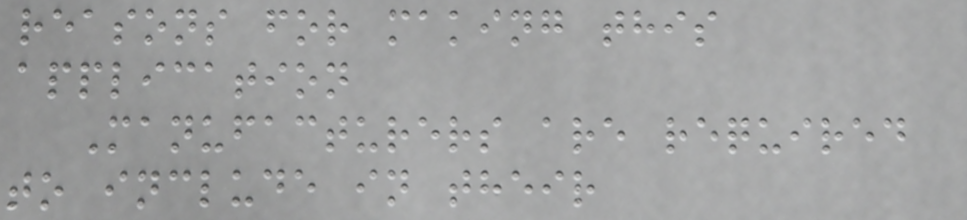reasons for making this
application
Manufacturers are required
to include in their
